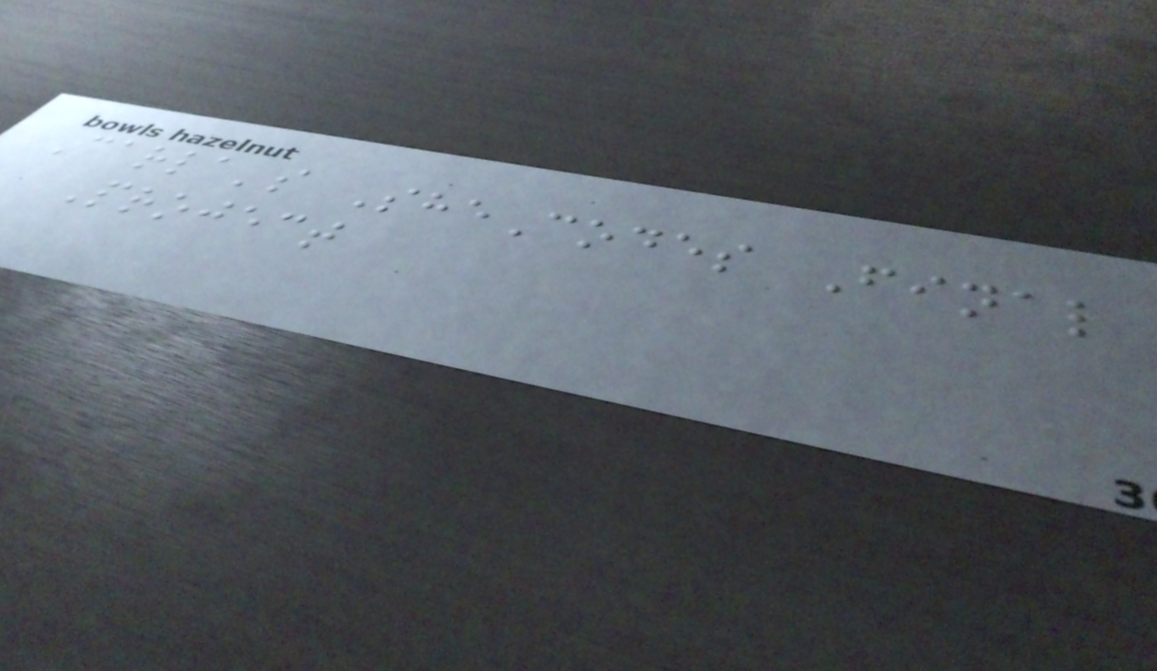Carla's SheCodes Final
Project
